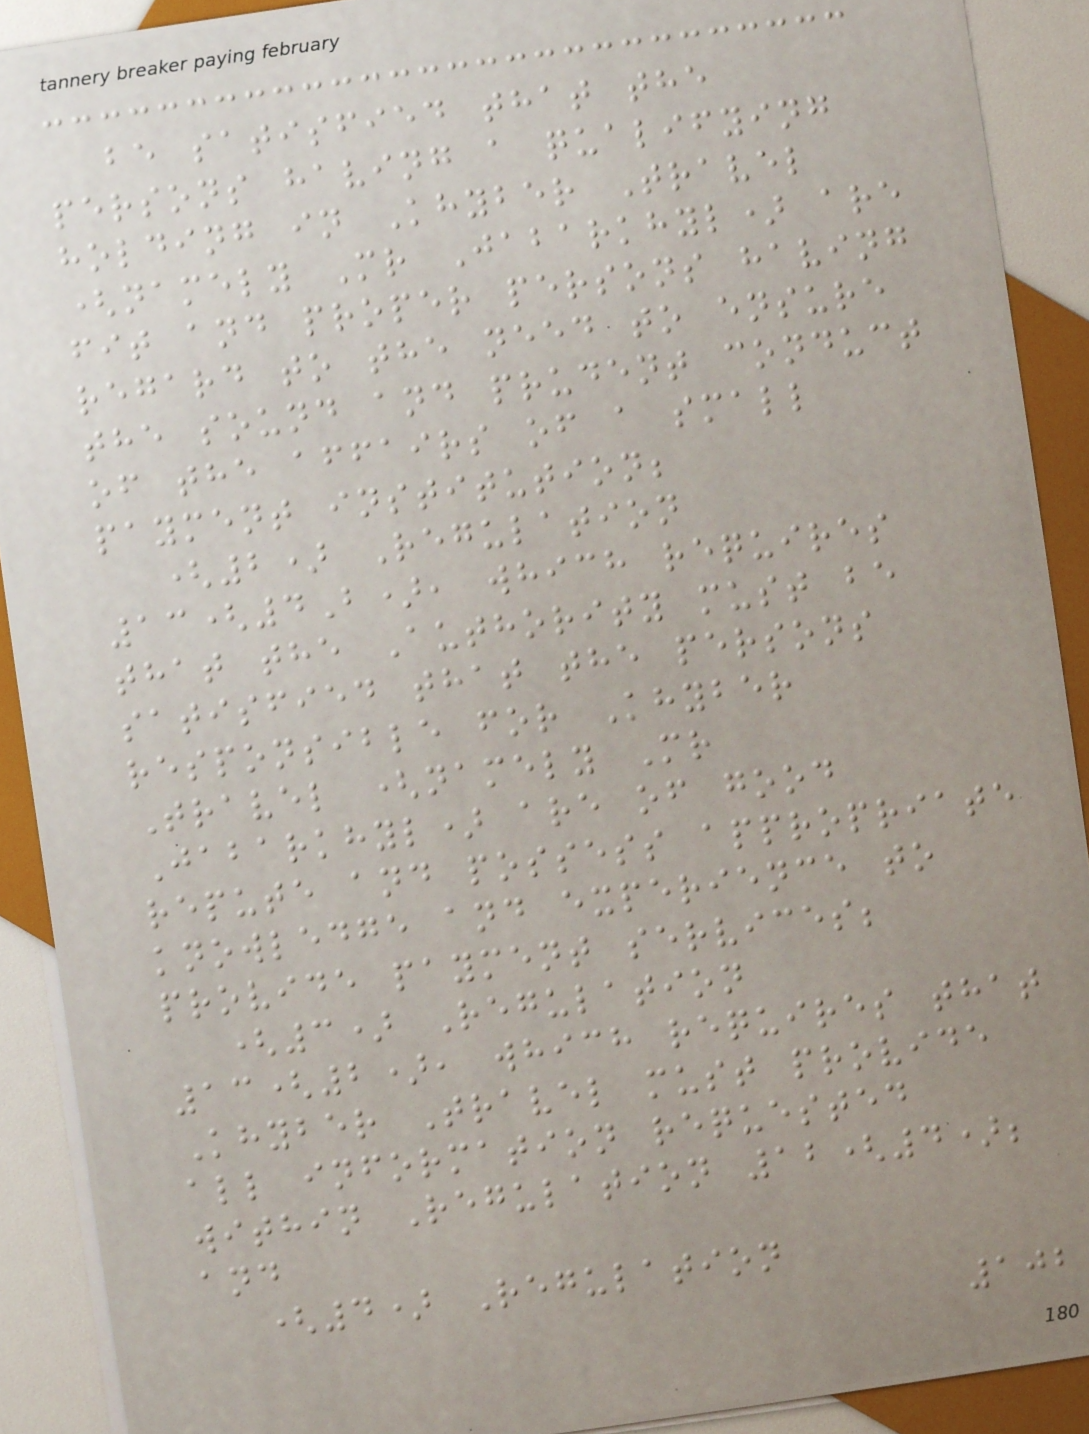be satisfied that the
persons having a qualifying
holding in Khyber Travel
(namely Mr Jabarkhyl) are
fit and proper persons having
regard to the need to ensure
the sound and prudent conduct
of the affairs of a small
payment institution;
(2) Regulation
13(4B), which requires
that the Authority must be
satisfied that the persons
responsible for Khyber
Travel (namely Mr
Jabarkhyl) are of good
repute and possess appropriate
knowledge and experience to
provide payment services;
(3) Regulation
13(2), which requires that
Khyber Travel must provide
all information requested
within Regulation 12(4);
and
(4) Regulation
102
